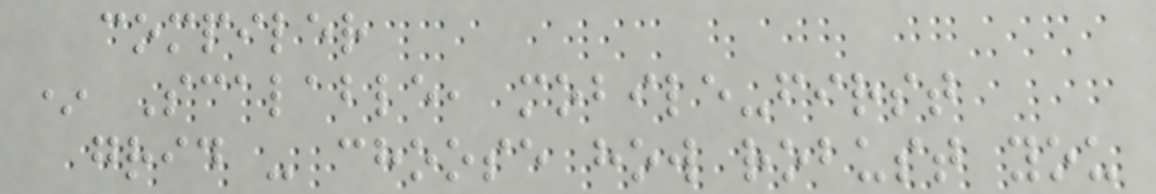compiler
* Scalable, mobile-first
grid - choose how robust you
